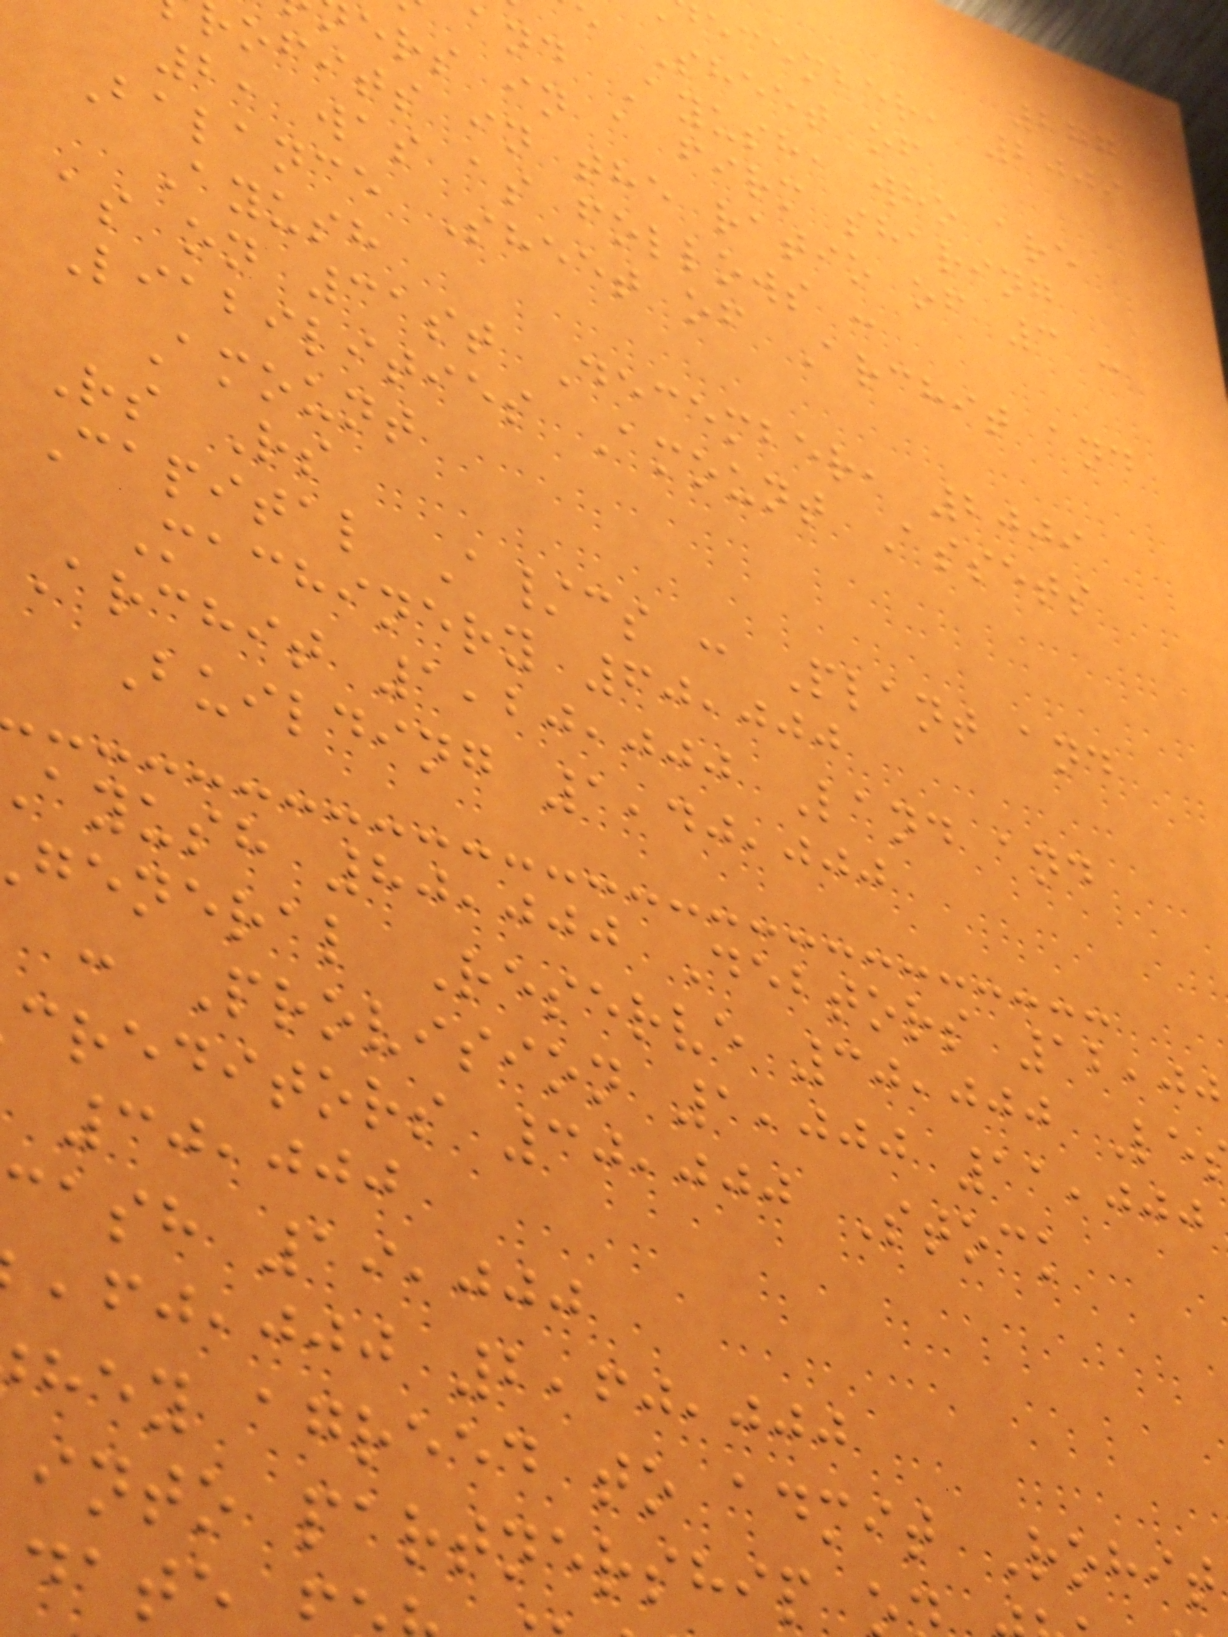277
ecember, 2009
e Sheet of
and Ayush, who are
ers in a firm sharing
ofits in the ratio of 3 :
2, was as follows :
Balance Sheet of Archit and
Ayush
as on 31st December, 2009
Liabilities Amount Assets
Amount
Rs Rs
Capital A/cs : Plant and
Machinery 60,000
Archit 1,20,000 Land and
Building 1,40,000
ayush 80,000 Debtors 12,00
general Reserve 30,000 Le
: Provision 1,000 11,000
creditors 30,000 Stock
30,000
ash 19,000
,jjj 2,60,000
hey agreed to admit Rohit
into partnership
